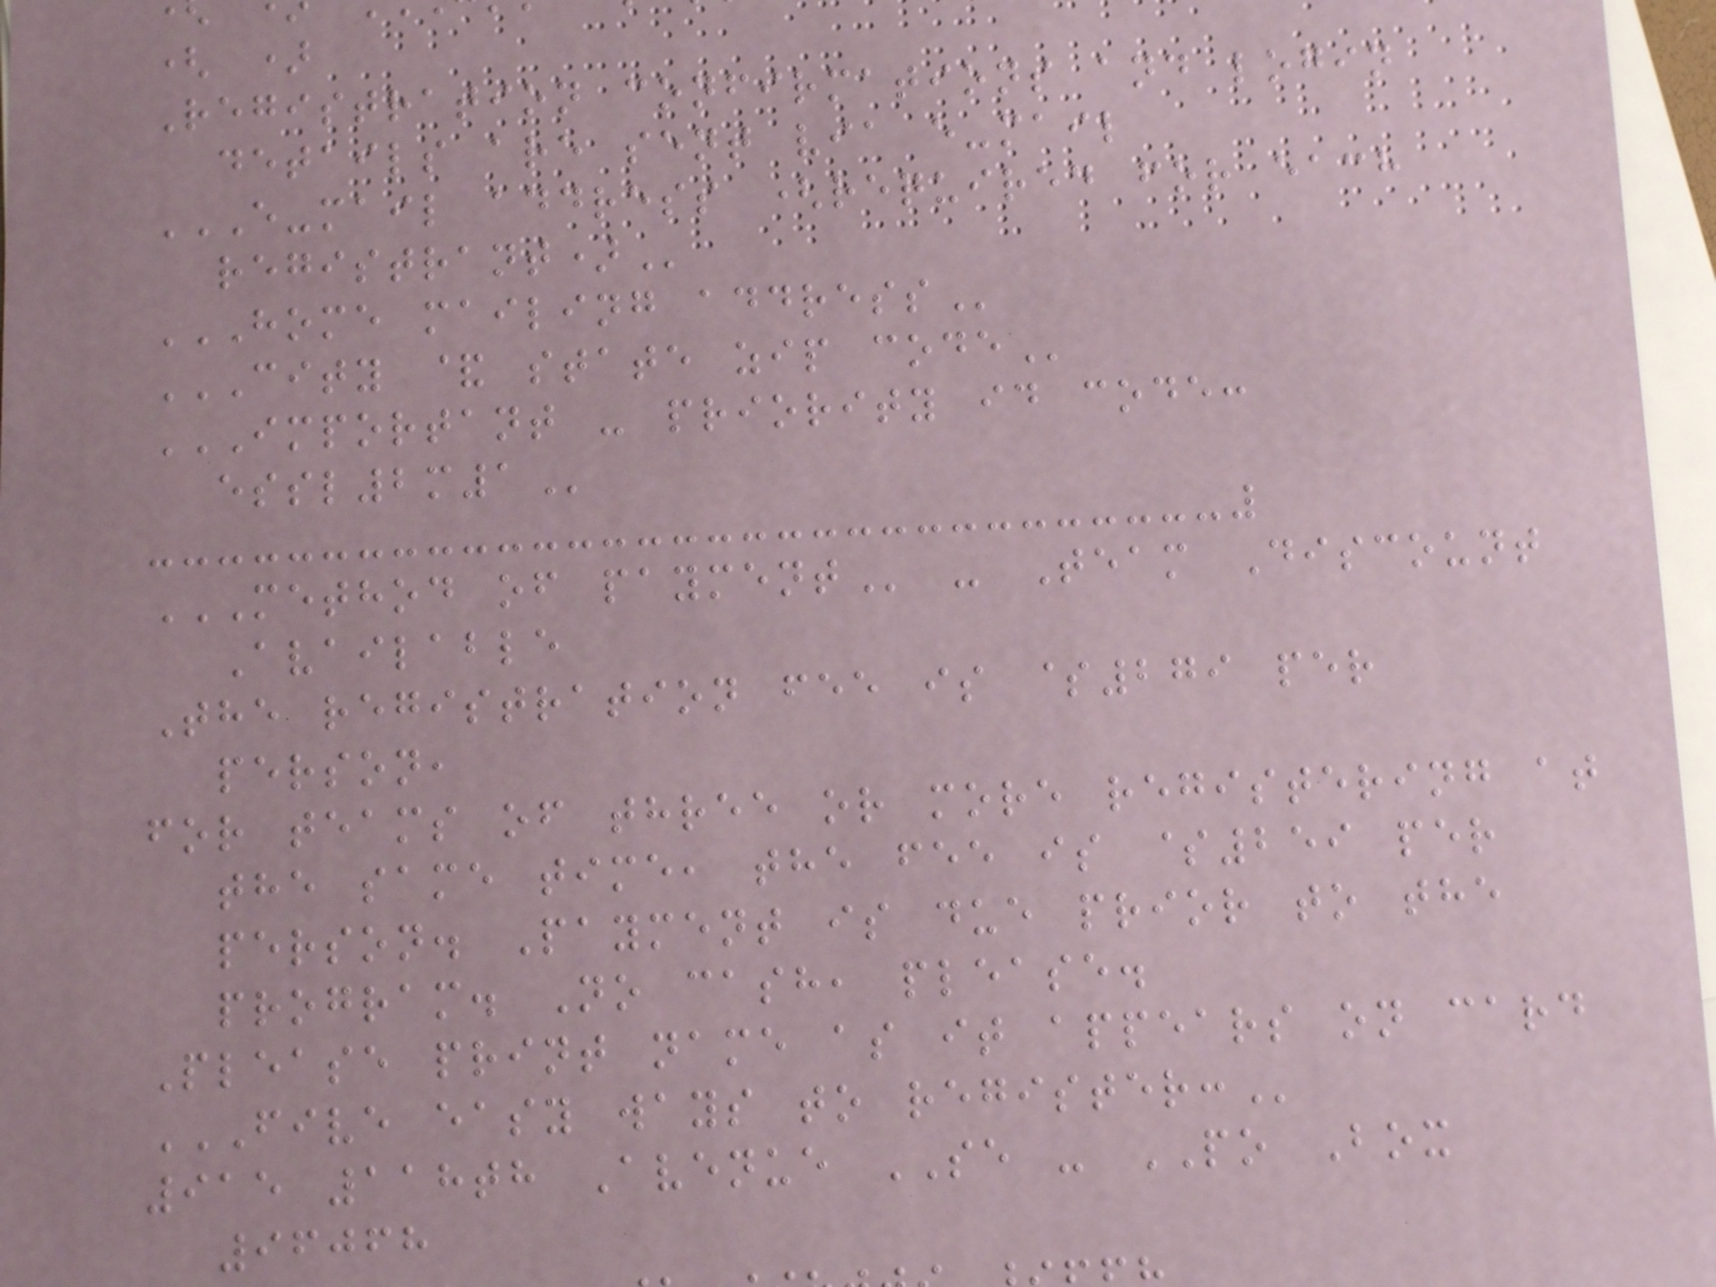( )
Registration confirmations and login
details are sent via e-mail
E-MAIL ADDRESS (REQUIRED FOR EACH
HOME MAILING ADDRESS
CITY & STATE ZIP CODE
IMPORTANT - PRIORITY ID CODE:
METHOD OF PAYMENT - Team Discount
Available
The registration fee is $279 per
person,
for teams of three or more registering at
the same time, the fee is $259 per
person. Payment is due prior to the
program. No cash, please.
Please print name as it appears on card
FIVE EASY WAYS TO REGISTER:
915 118th Avenue SE - PO Box
96068
